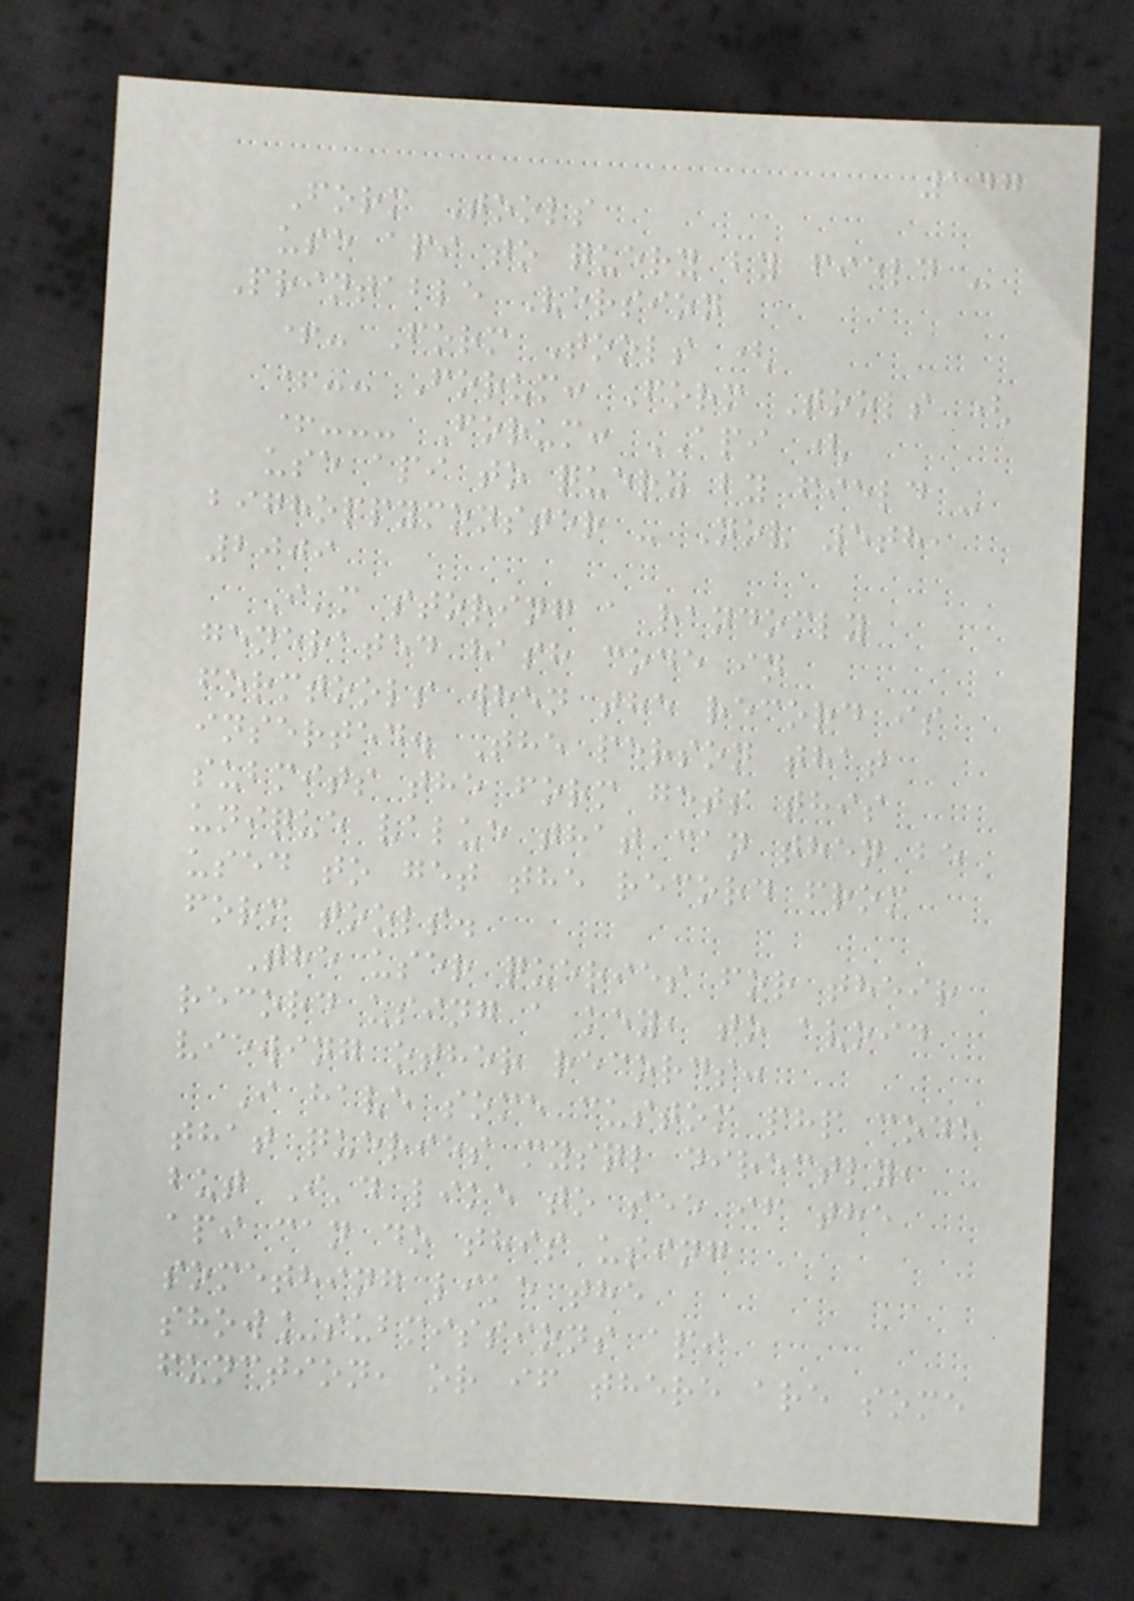147
Form Tools
use api to query by field -
Printable Version
+- Form Tools (
+-- Forum: Form Tools (
+--- Forum: API (
use api to query by field -
bighoppymonster - Nov 5th,
2009
I'm storing a randomly
generated hash code in
formtools when the record is
inserted. The person that
submits the form gets this
unique value that can then be
used to get the record from
form tools.
The user queries for their
record using a key, to avoid
viewing other records:
I have some custom php code
that queries mysql directly,
but I'd like to see if the
api can do this using
something like the
show_submissions api
function, or if there are some
